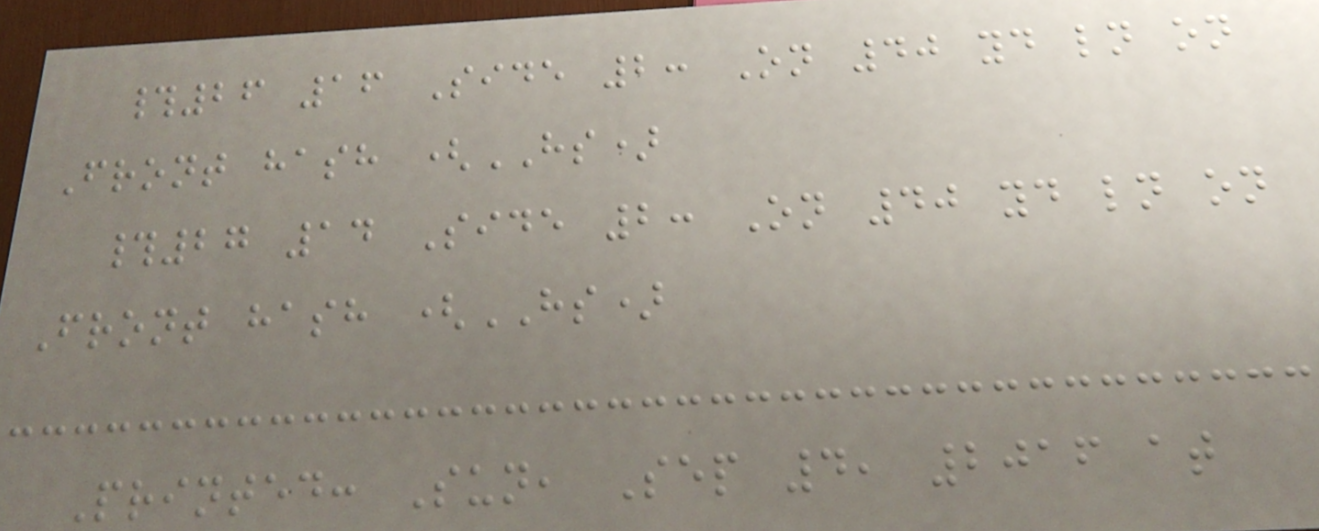#26 16 Side 2: On 40 yd ln on
Front hash (HS)
#27 14 Side 2: On 40 yd ln on
Front hash (HS)
Printed: Sun, Sep 4, 2016 at
